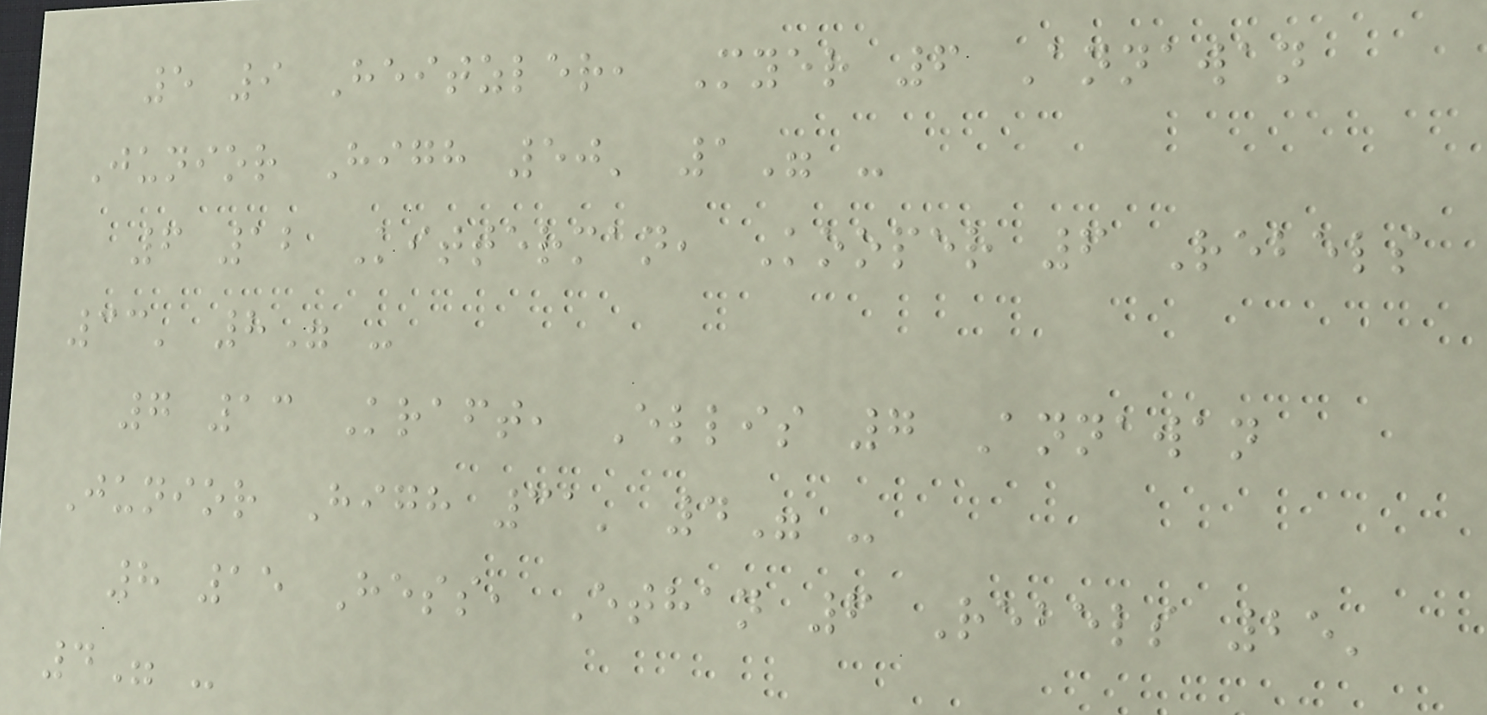5 9 Heitzler, Myer 6 Annawan
Junior High 50' 1" -
6 12 Kitterman, Kooper 6 Rebels
33' 8" -
7 13 Kraft, Ellis 7 Annawan
Junior High 31' 4" -
8 15 Hess, Ethan 6 Rebels 25'
4" -
